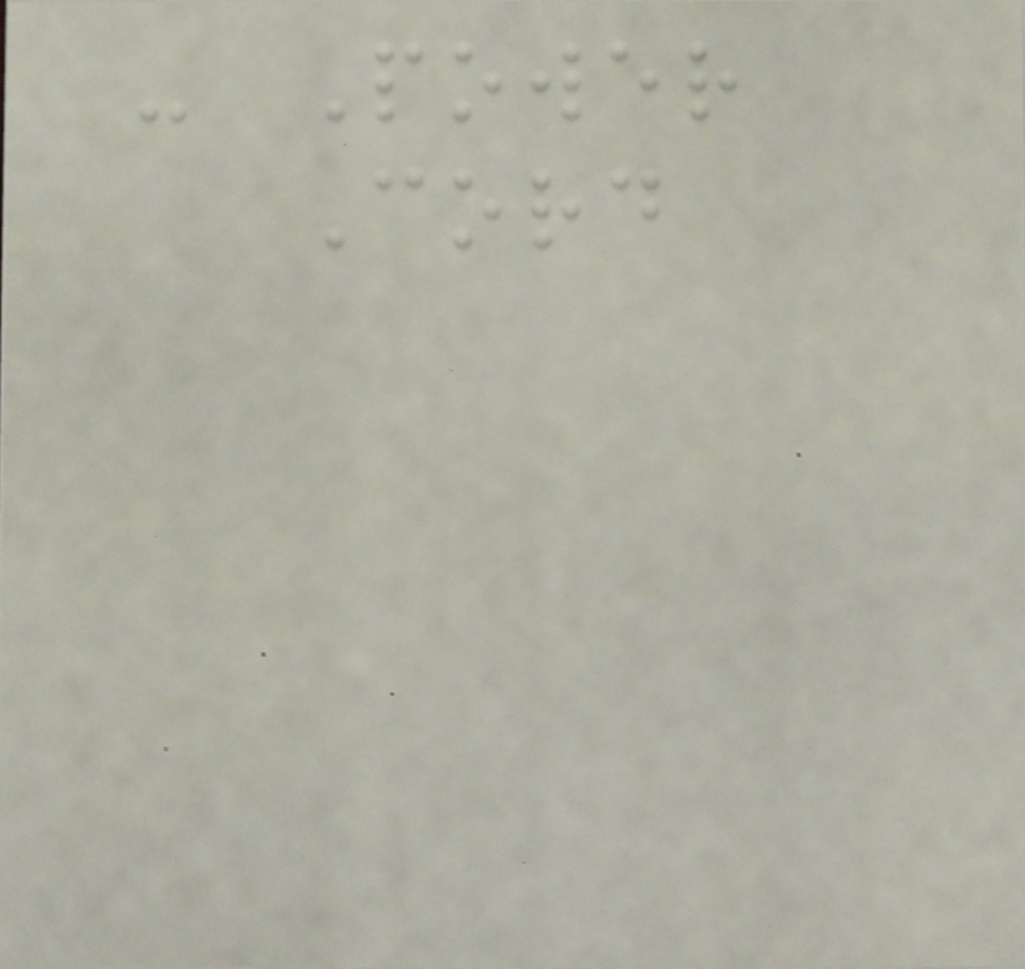- Power
Cord
